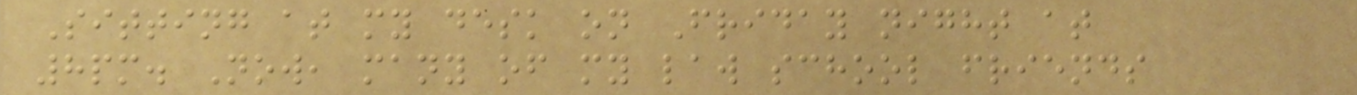Sitting at my desk on Friday night at
8pm. Now, many of my law school friends
